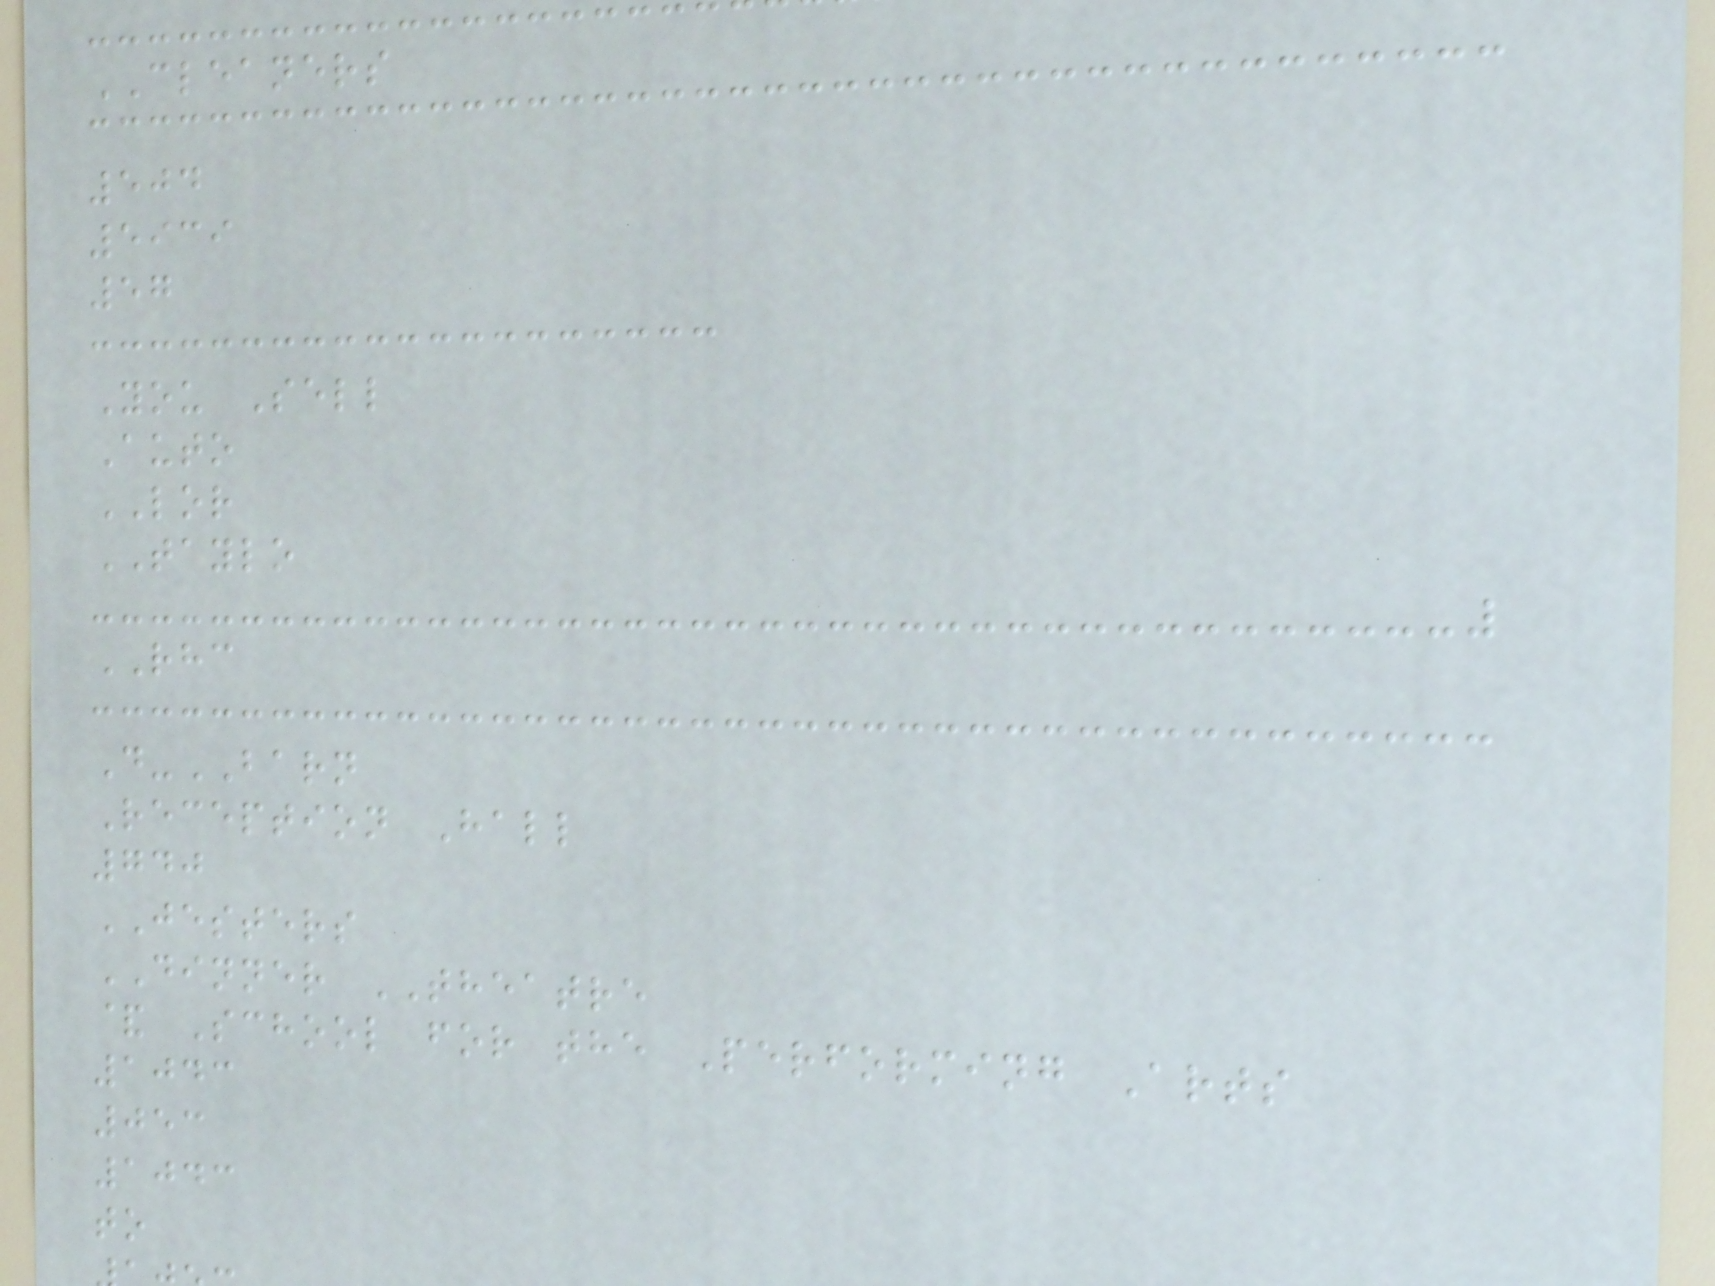CLEANERS
504
5939
57
You Sell
Auto
LOR
TAYLO
RHC
D-BARN
Reception Hall
740
JESTERS
DINNER THEATRE
& School for the Performing Arts
1043
053
1043
to
